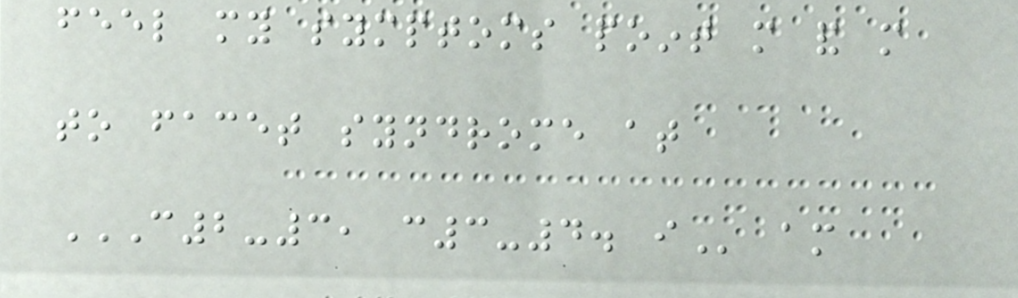feel my symptoms point more and more
to facet syndrome at
C2-3, C3-4. I am
